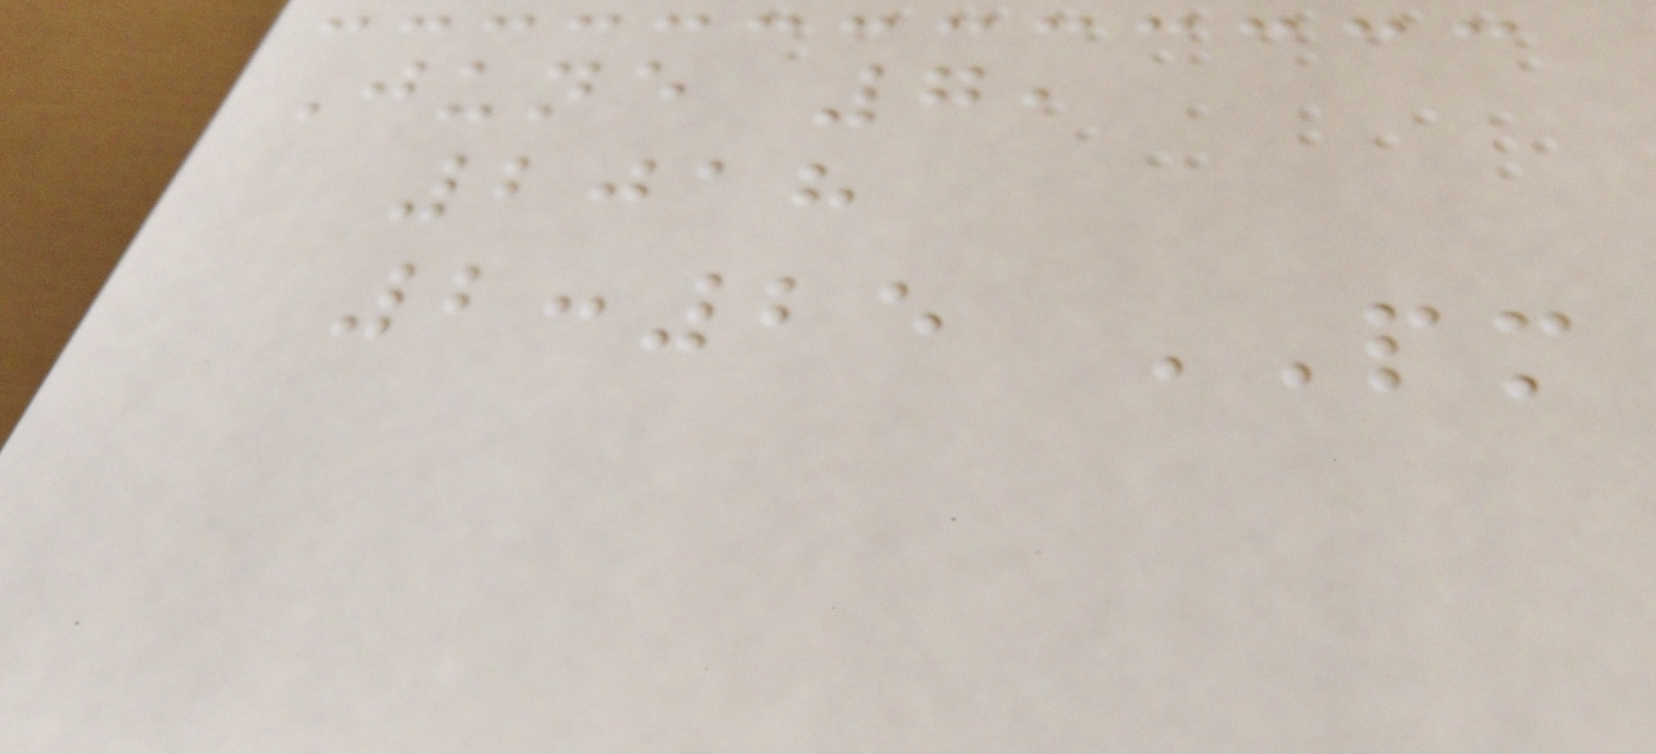June 7,
2018
2:25 PM
